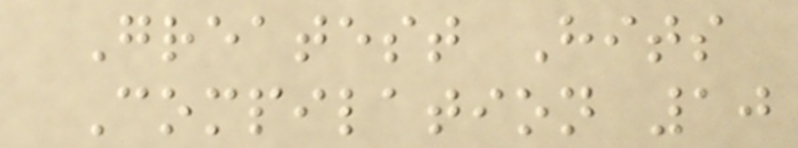Greatest Hits
Compilation 10
